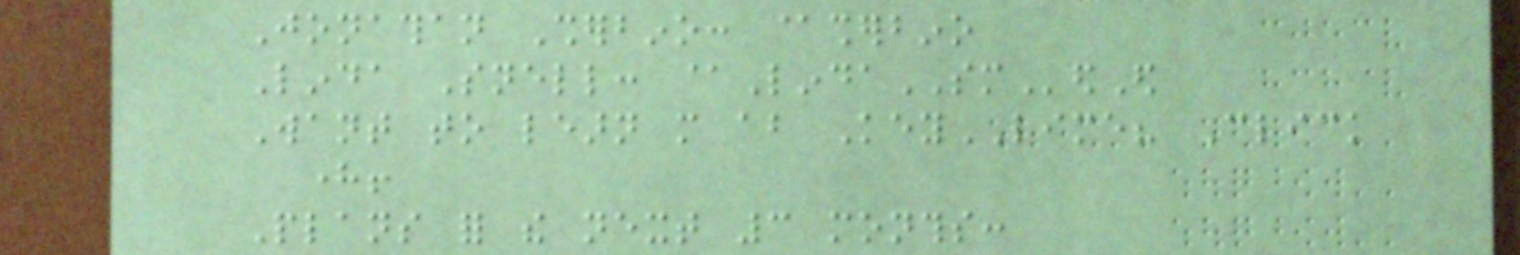Jonathan Sherbino: @sherbino
Linda Snell: @LindaSMedEd
Want to learn more about KeyLIME? Click
here!
Plans for the next 3 months:
